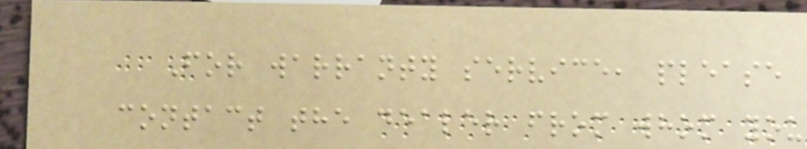For warranty service, please
contact the dealer from whom you
